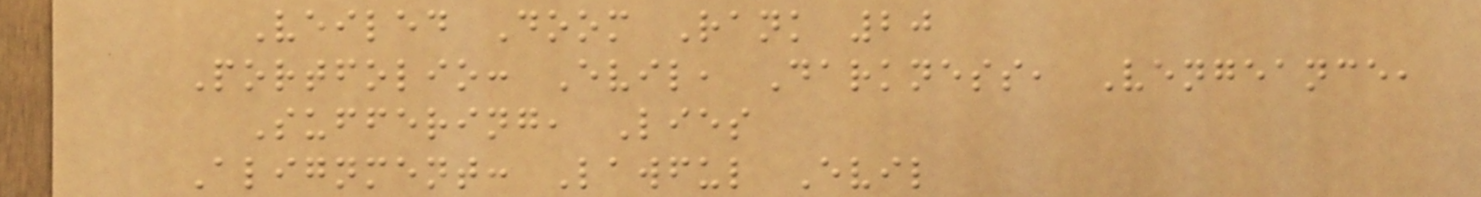Veiled Doom Rank 20
Portfolio: Evil, Darkness, Vengeance,
Suffering, Lies
Alignment: Lawful Evil
